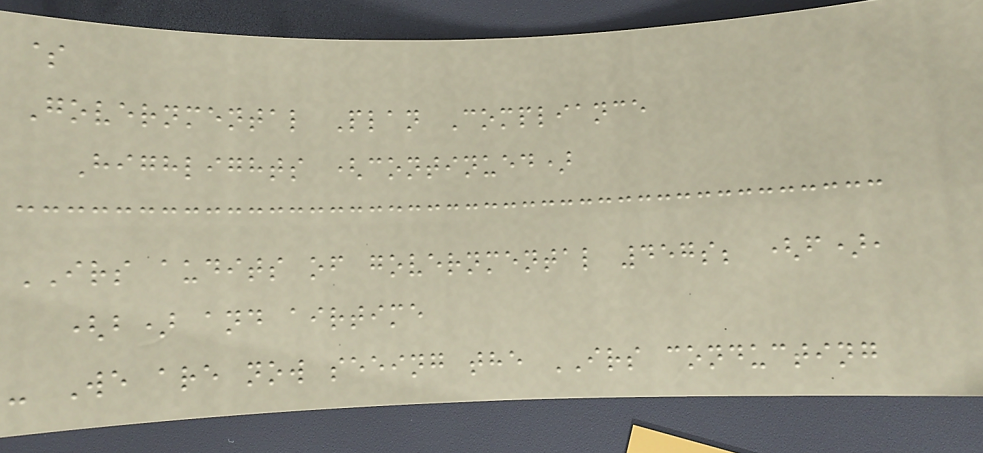$
Governmental Plan Compliance
Highlights (continued)
IRS audits of governmental 457s; (f),
(b) and airtime
- We are now seeing the IRS conducting
